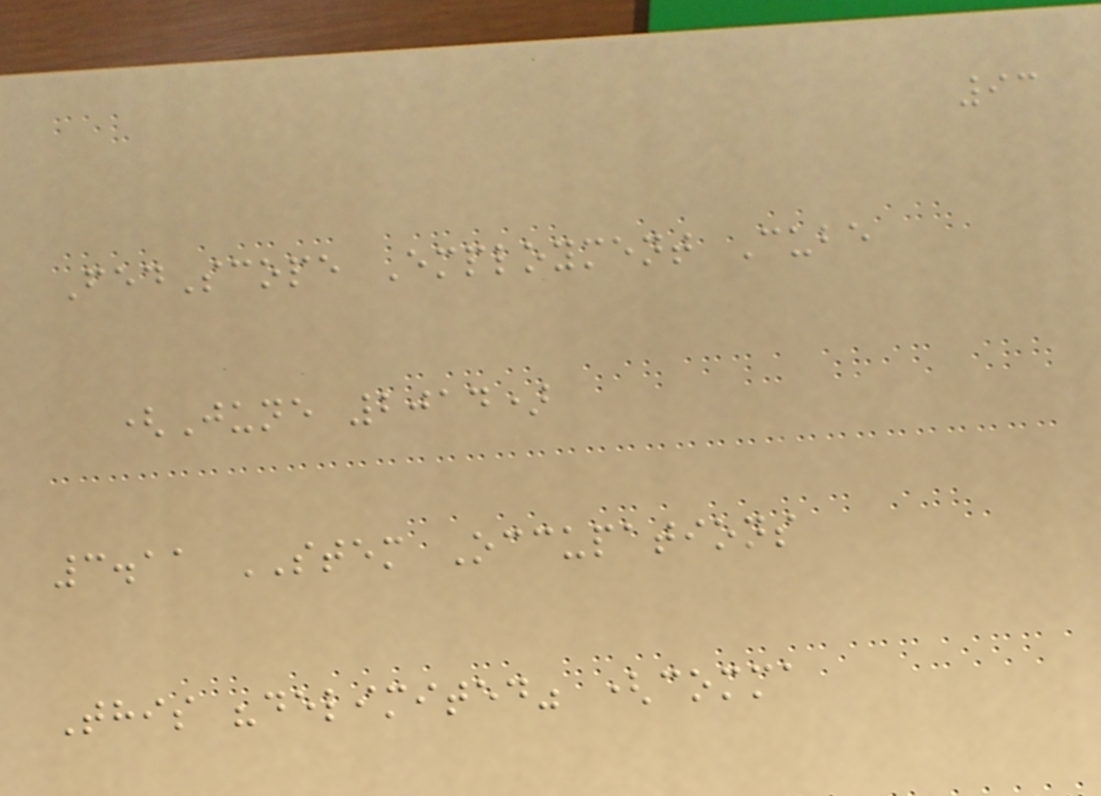93
FedScope Employment Cube
(June 2014)
3.11 STEM Occupations
This "delimited" (comma
